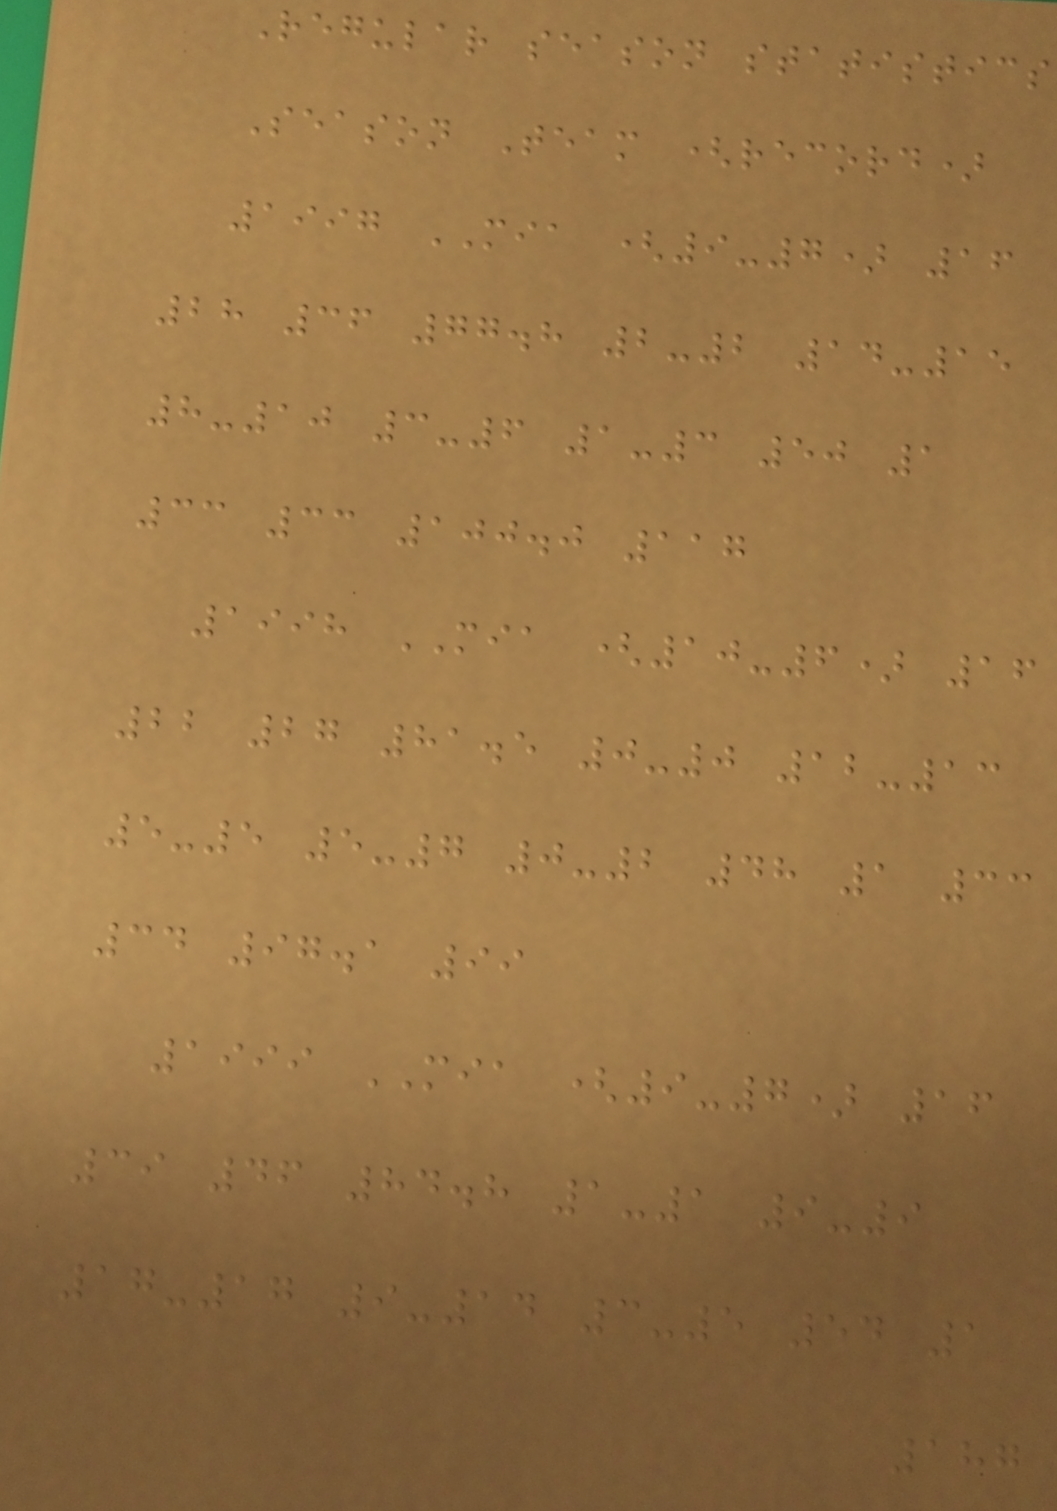Regular season statistics
Season Team (record)
1997 MIA (9-7) 16
28 36 77.8 2-2 14-15
8-10 3-6 1-3 50 1
33 33 100.0 117
1998 MIA (10-6) 16
22 27 81.5 0-0 12-13
5-5 5-7 0-2 48 1 33
34 97.1 99
1999 MIA (9-7) 16
39 46 84.8 1-1 9-9
17-17 9-14 3-5 54 1
187
